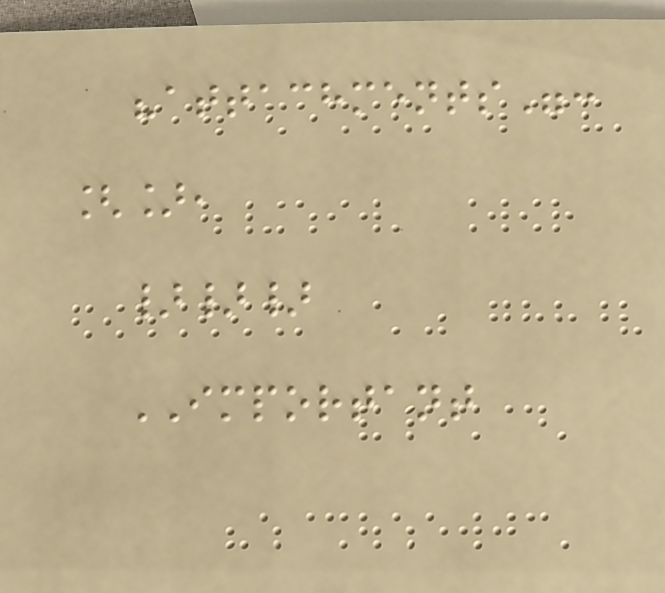"attachments":
[],
}}}
IMPORTANT
